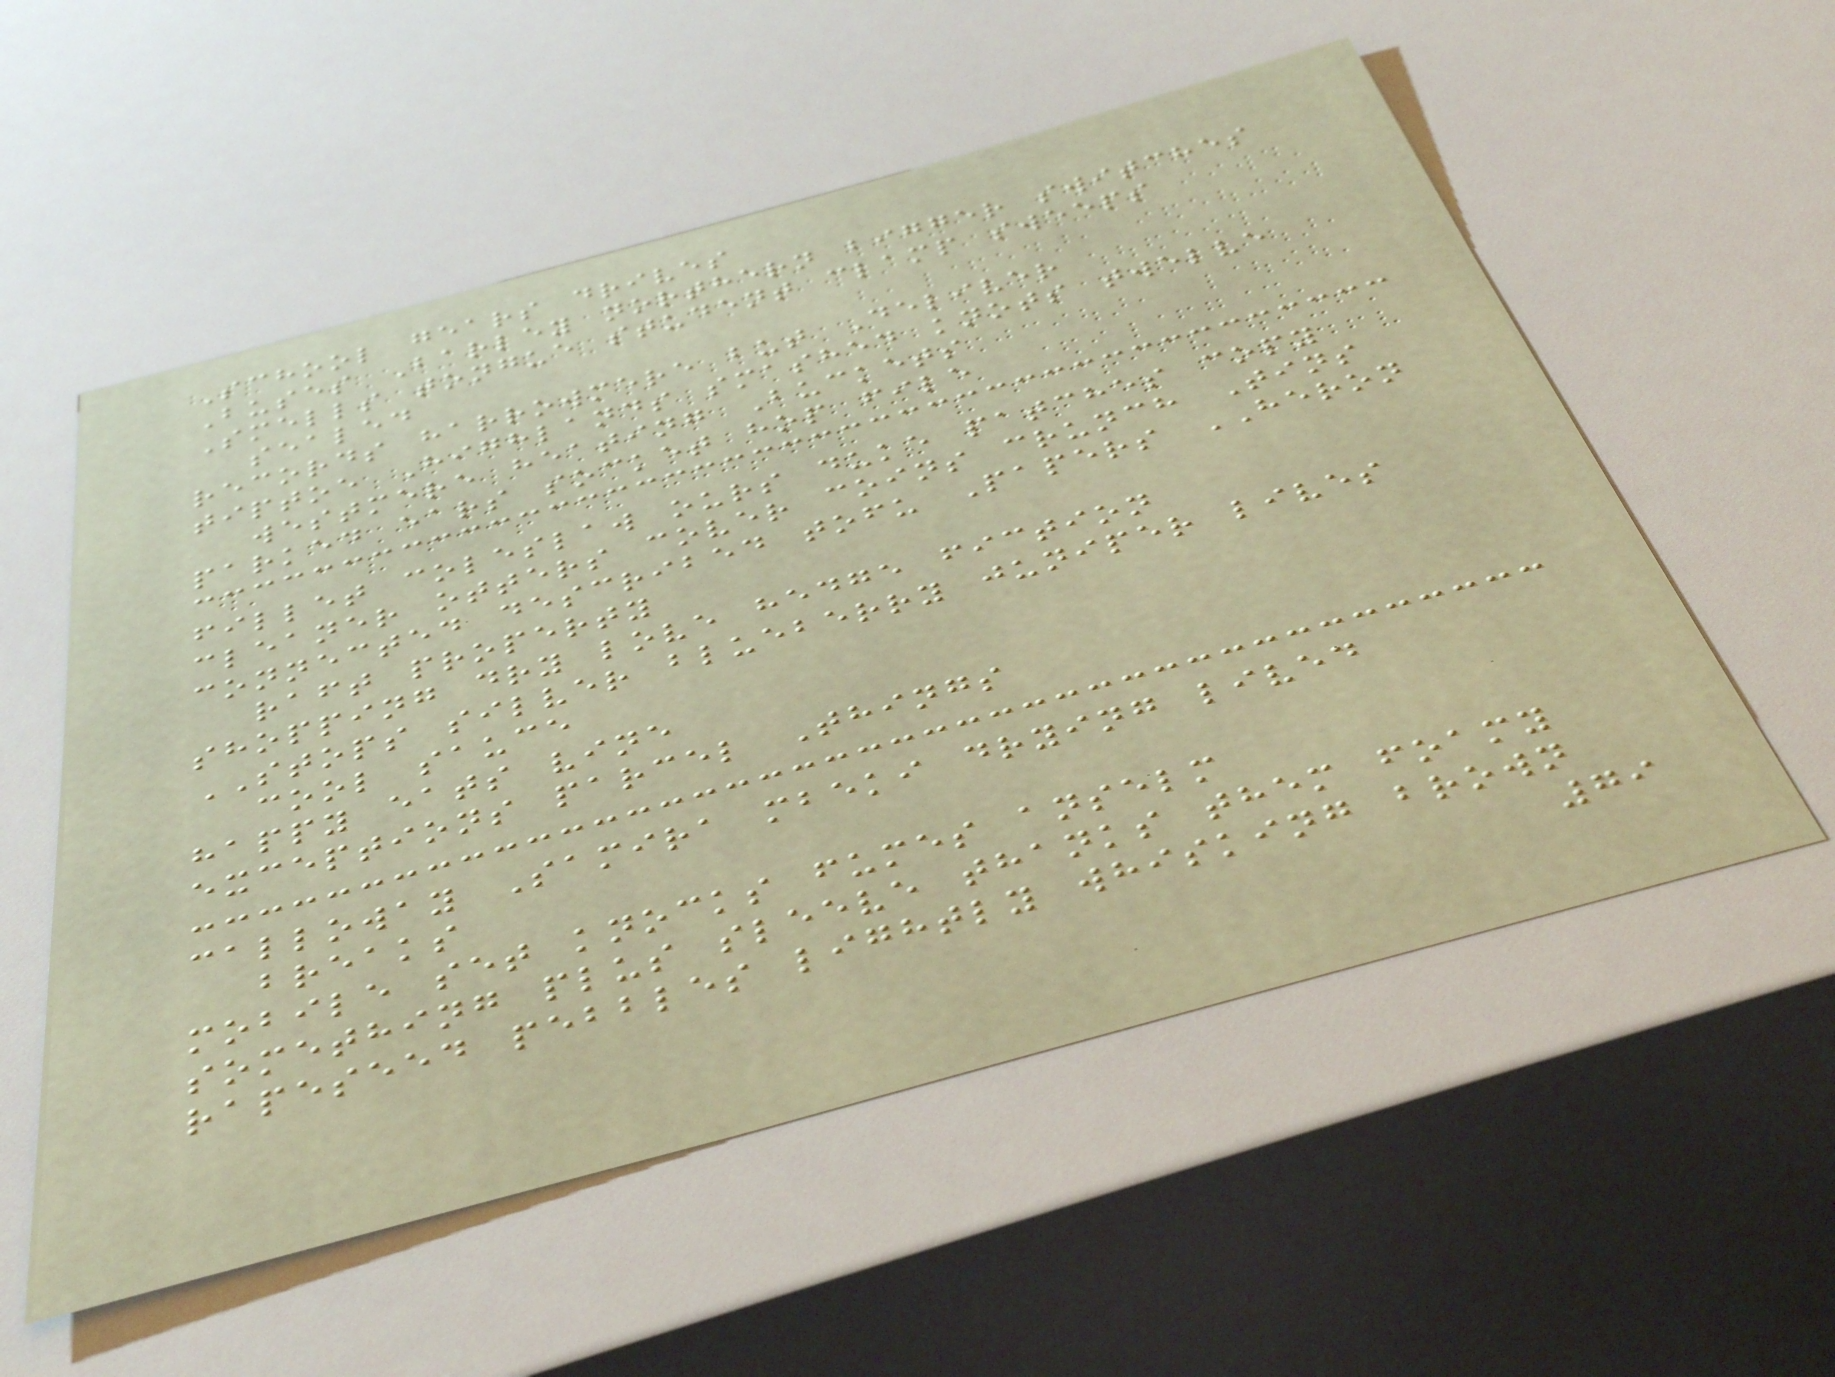School gears drives
Buses Barley northern bigger switches
Smells tongue student clamp sweeps
sealed
records harrowmere but Deliver
tiptoe Highlands smashed knots twelve
westmere heating Buckets
parked ears socket hop file
fillet coleslaw ours duke patches copy
cleaner otters cover coins crunch Tins
connected described tofu Papers HERON
raft property
shopping dry love hedge fiction
STOPS silver blueberry juniper lives
cool sauce
happy eats vine
exceptions parcel Things
calloway Samira mbeki drying lived
breaks
mobile set knocks fumes anselm
something plus sleeve thanks them foamy
rapeseed pebbles lightly whisking brown
79
